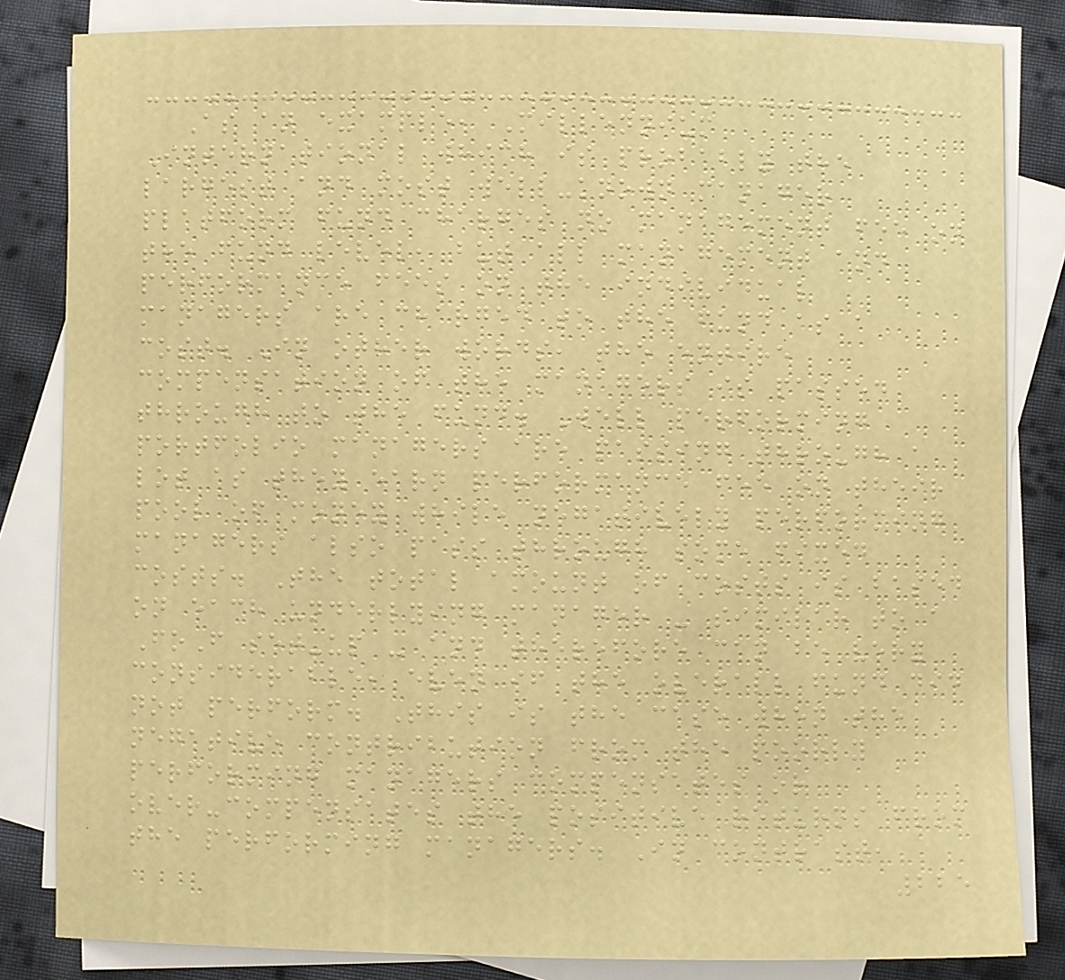As an example, Millennium
International which is probably the
largest and most well-known manager
platform fund charges no management fee on
the fund level, but all management and
performance fees on the individual
managers are charged to the fund as a
cost. In other words, the entire
compensation of the managers is passed
through to the fund. Well performing
portfolio managers are passing through a
lot as they earn performance fee on their
pool of money while negatively performing
managers also pass through some fixed
costs. The total amount of costs is based
on each underlying manager - similar to a
FoF set-up - and therefore can be very
considerable, even if the overall fund did
not perform. This is the case when the
negative contribution from the poorly
performing managers compensates or
over-compensates the positive returns from
the performing managers. In contrast,
225
